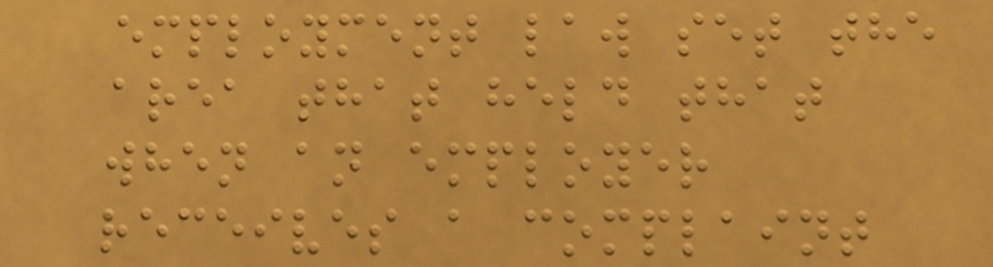employment law set the
area that held that
when an employer
receives a complaint
